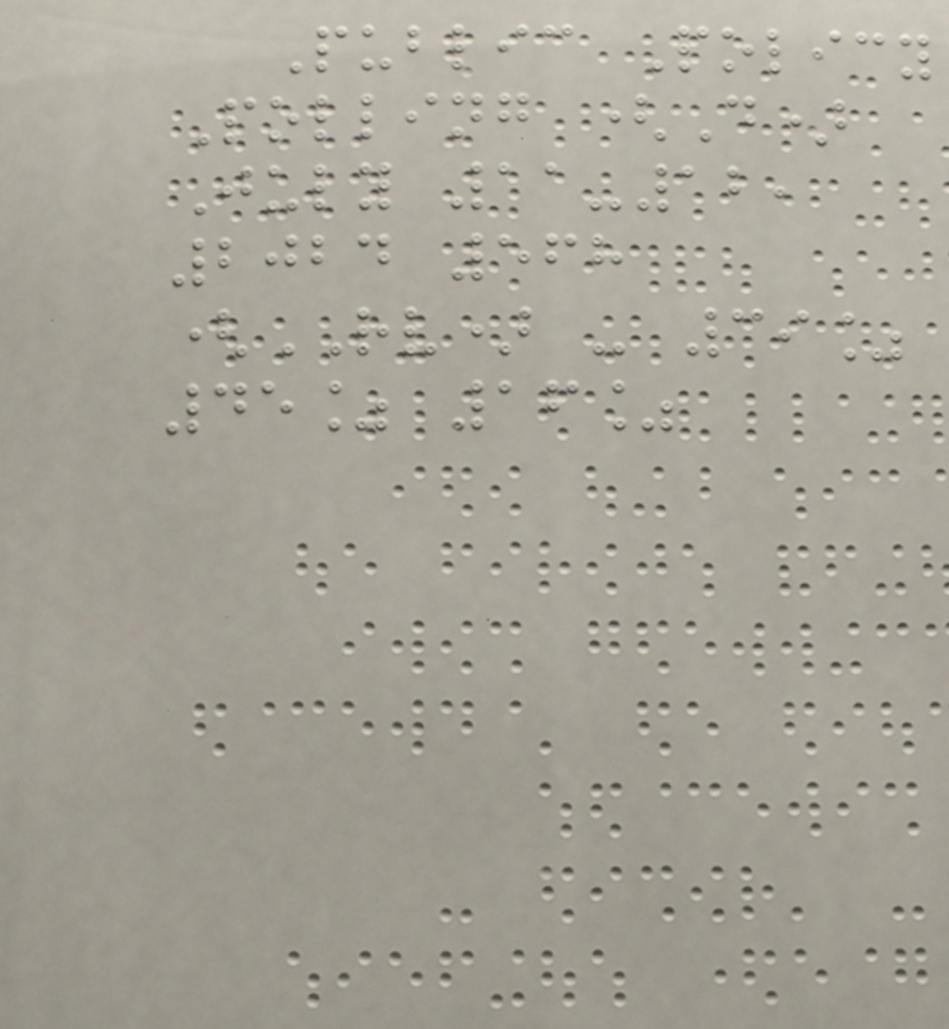Public Policy
Polling (D)
July 11-12,
2024 568
(RV) - 39%
45% 16%
